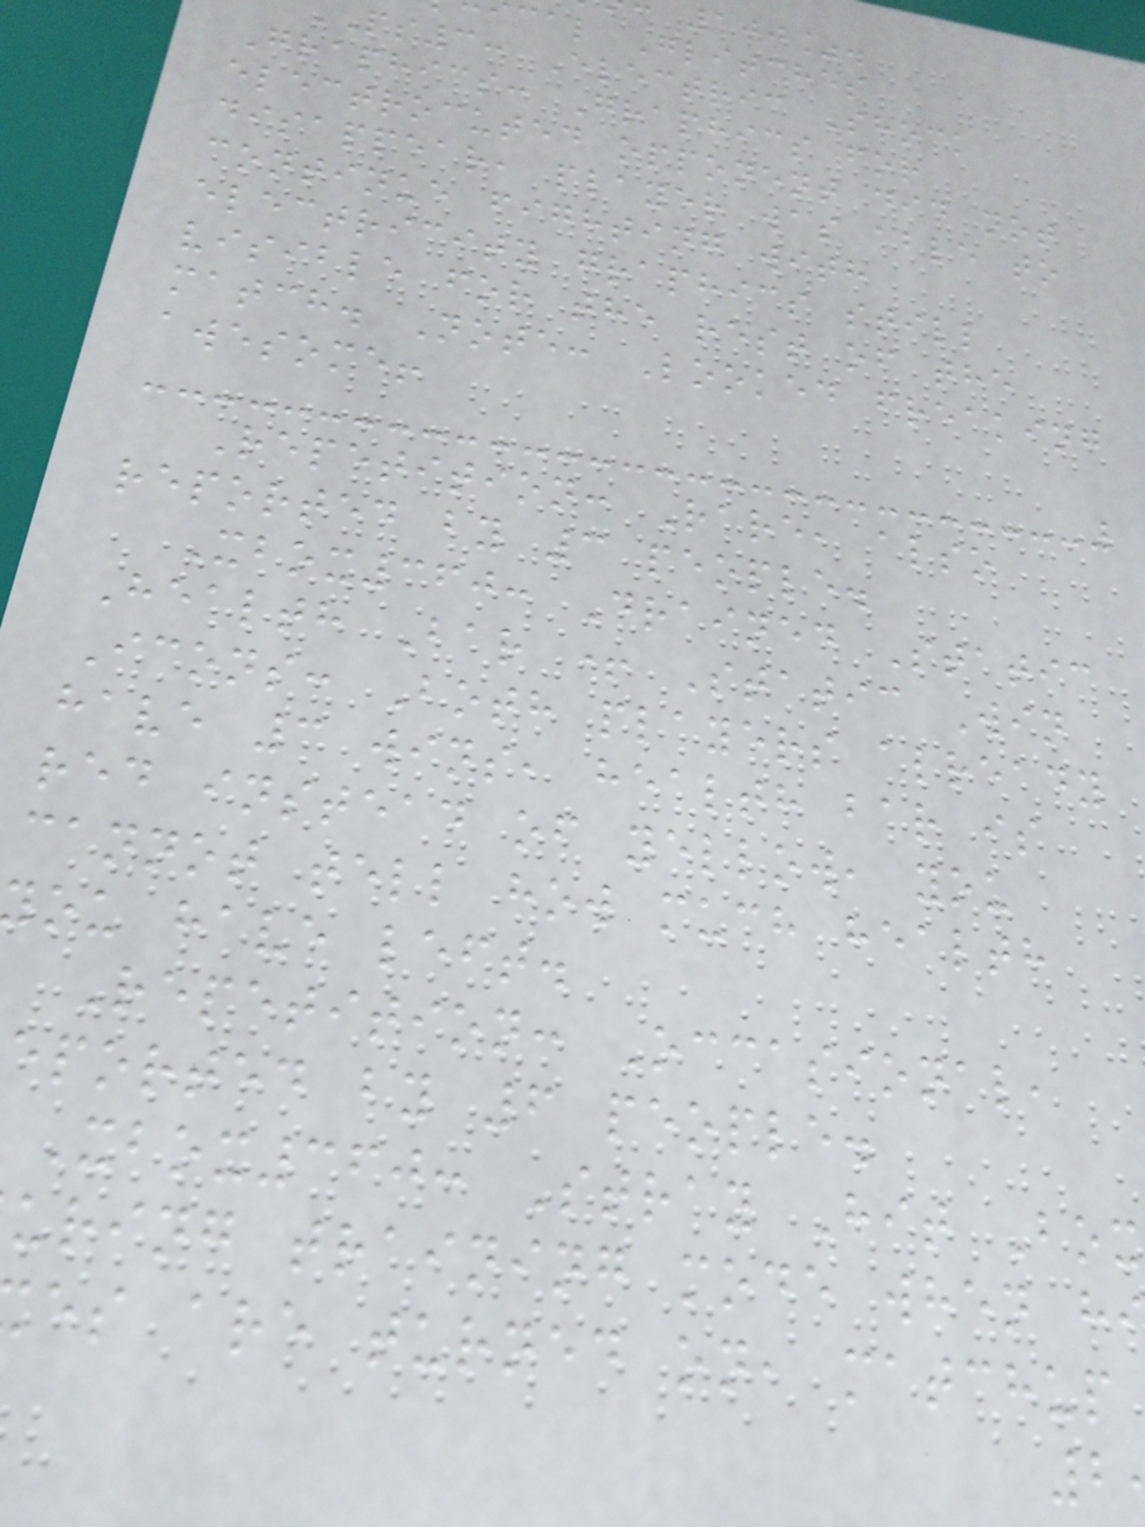100%.
cal Glitches
ps3: Electric Shock
Graphics: Graphics for
electrocuted opponent did not
disappear, player was able to
continue fighting with
electricity graphics still
visible for the rest of the
match. Note: Looked freaking
awesome!
Repetition: Rare, also
reported by 3 people.
Xbox360: Drained Static
Health Bar + Static Win
Icons: Both players already
have 3 wins, health bar is
red instead of yellow, you
cannot tell how much health
ou have left.
Repetition: Occasional,
eported by 6 people.
Xbox360: Stray Hit Box
uring training mode when h
es are turned on, matchup
